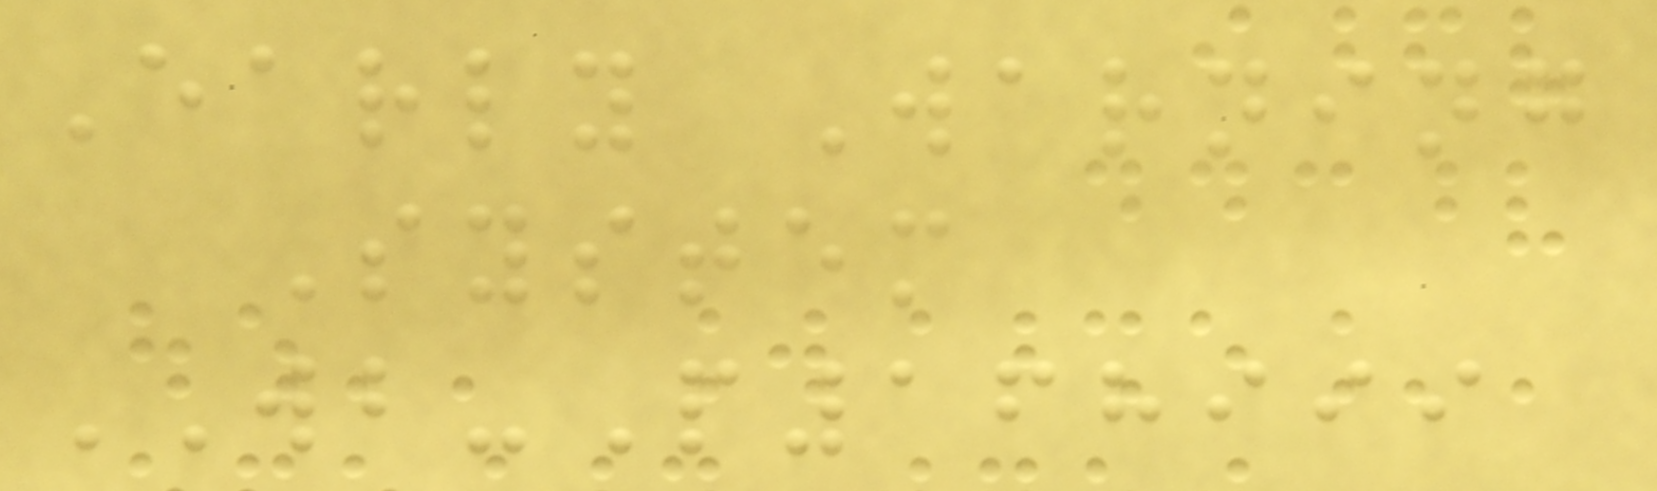Early Warning
System
WB-P168999
